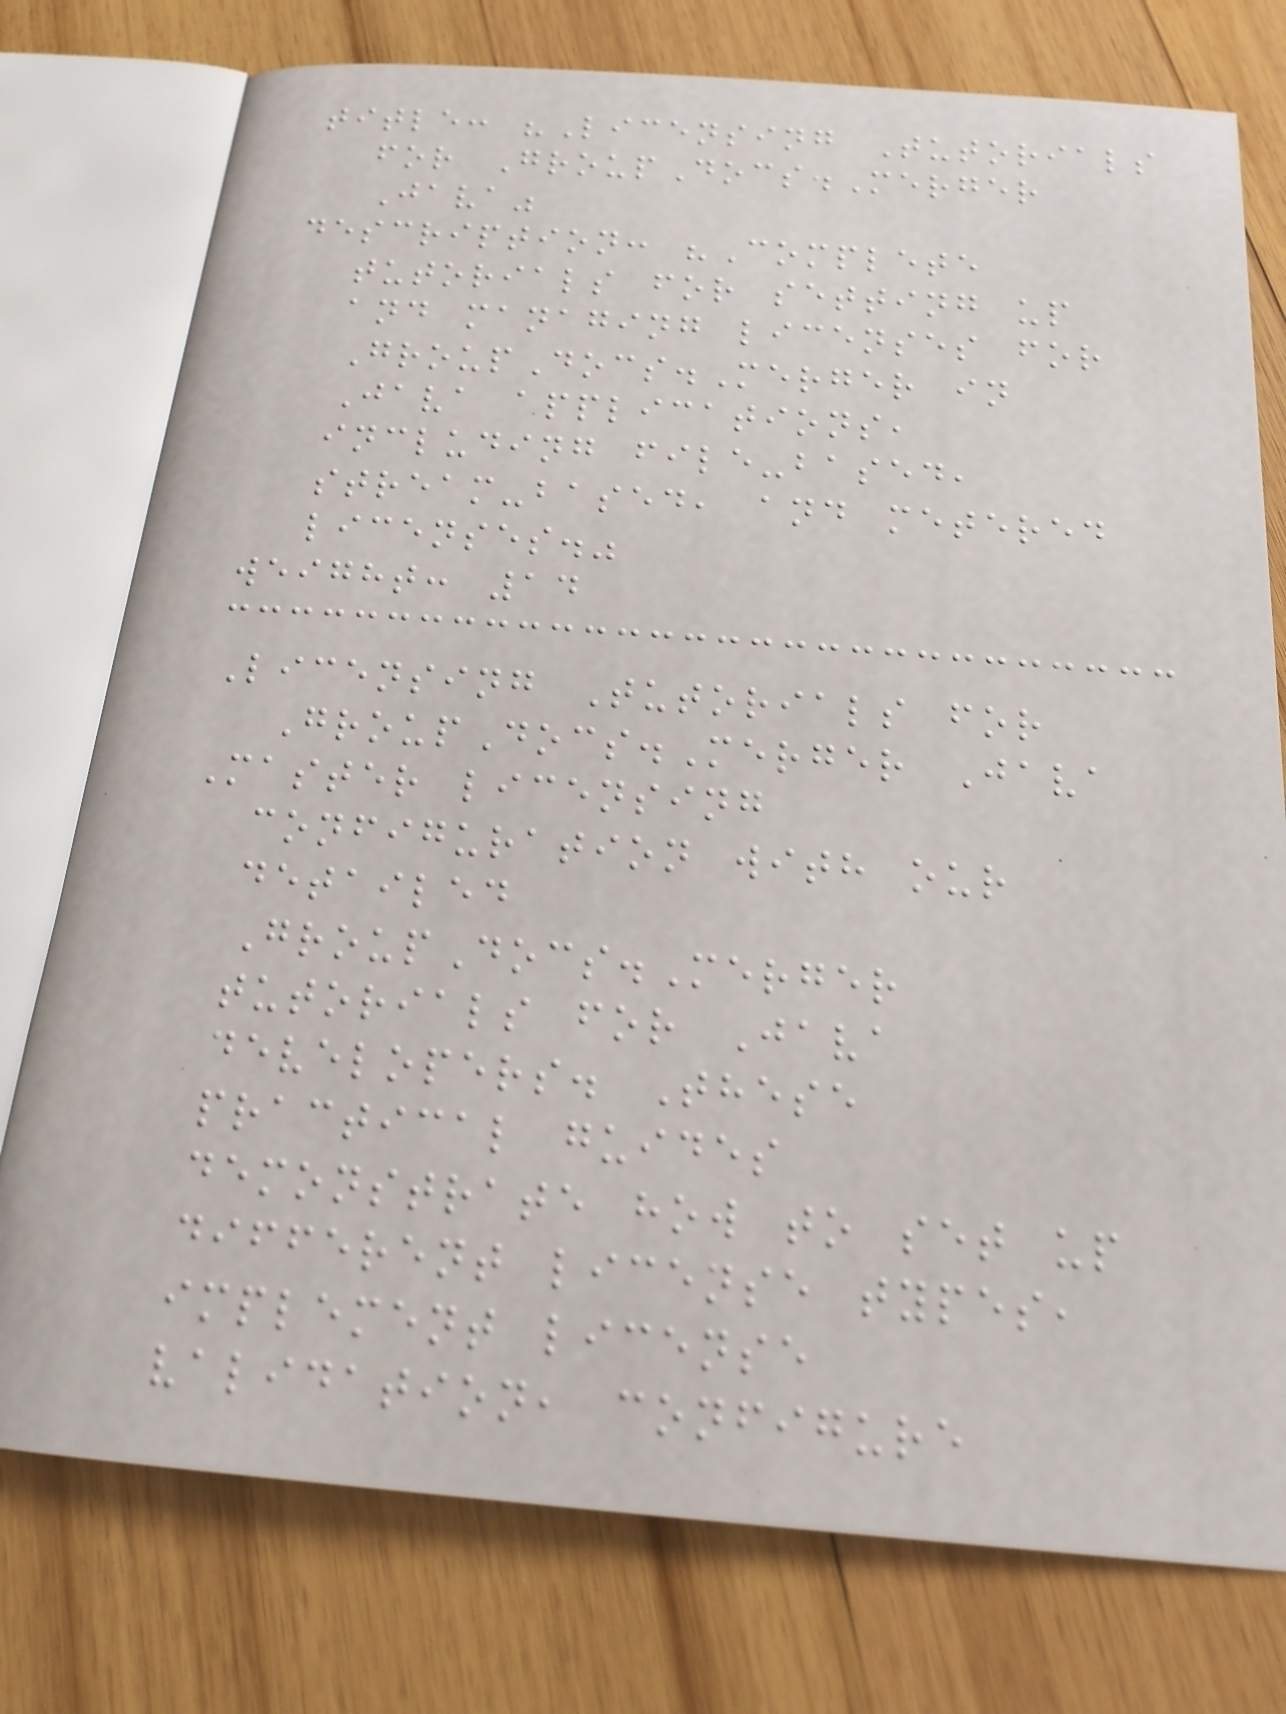title: "Licensing Tutorials
for GroupDocs.Merger
Java"
description: "Complete
tutorials for setting up
and managing licenses for
GroupDocs.Merger in
Java applications,
including file-based,
stream-based, and metered
licenses."
weight: 14
Licensing Tutorials for
GroupDocs.Merger Java
Master licensing
configuration with our
detailed
GroupDocs.Merger
tutorials for Java
developers. These
practical guides
demonstrate how to set up
different license types,
implement license
validation, configure
